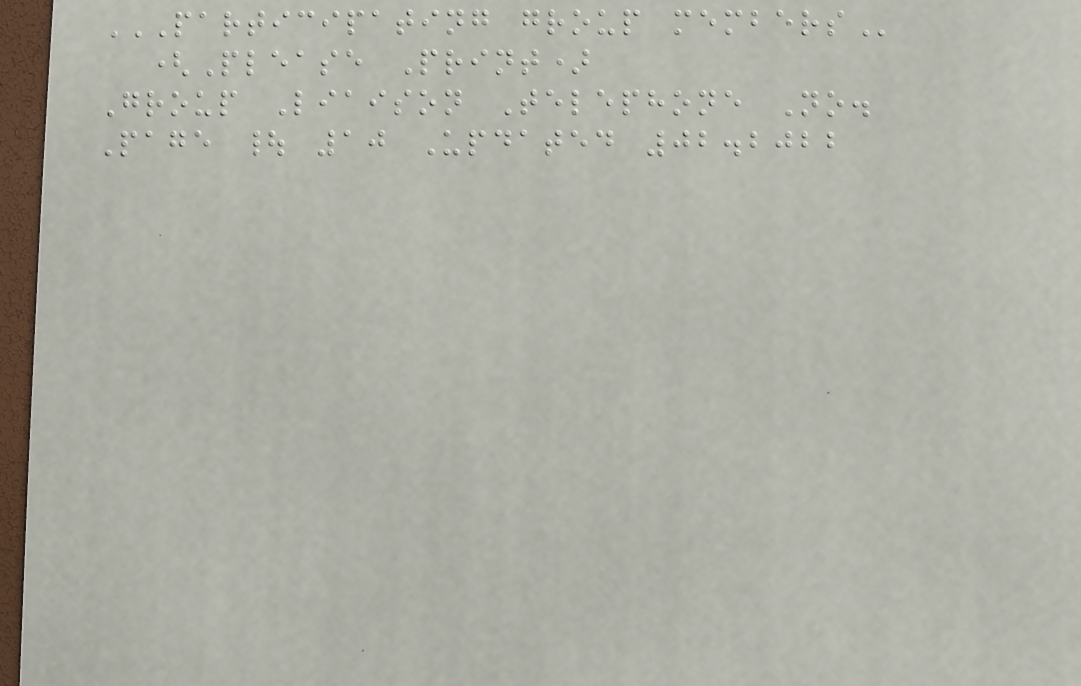PARTICIPATING GROUP MEMBERS
(Please Print)
Group Liaison Telephone No.
Page | 10 Updated 02.2022
